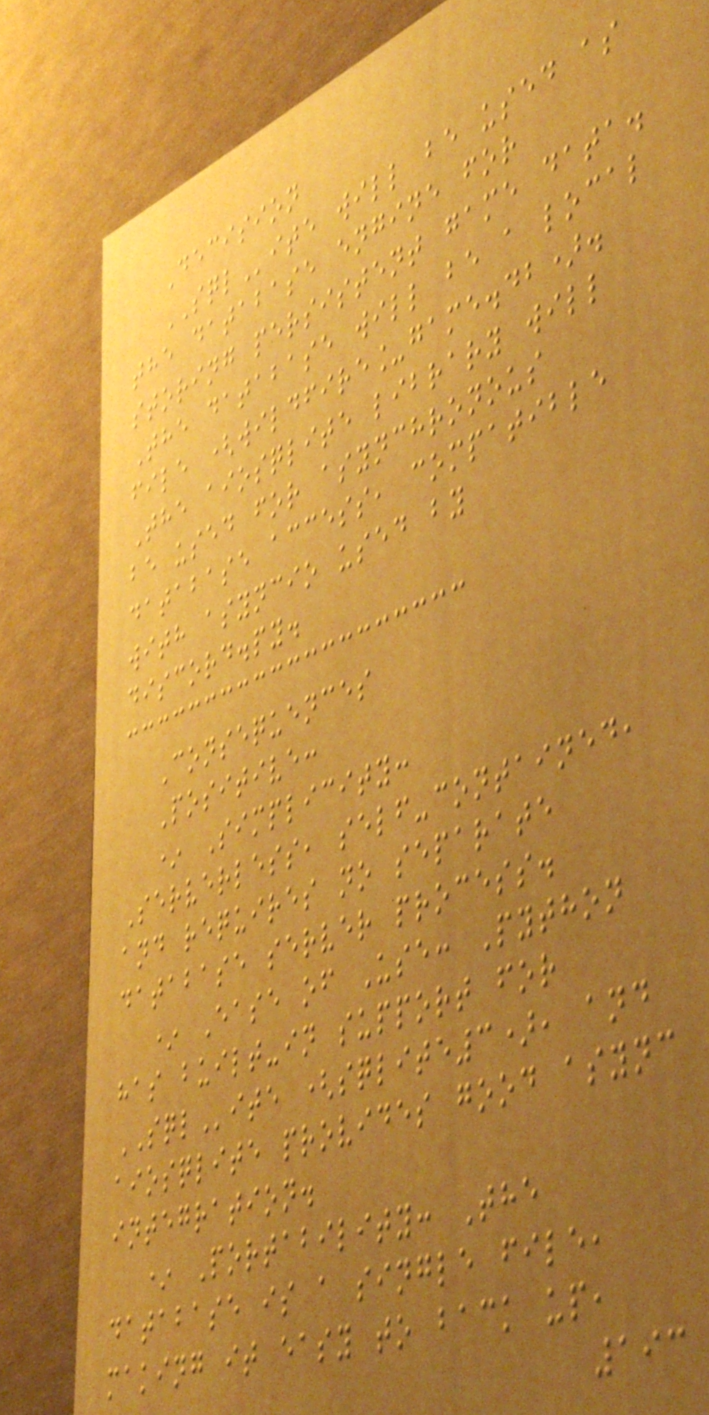Decision
SQLite will be used as
the database engine for
storing persistent game data.
The database will be a local
file (wildfire_game.db).
The aiosqlite library will
be used for asynchronous
database access, compatible
with asyncio used by
discord.py.
Consequences
Positive:
* Simplicity:
Serverless, self-contained,
and requires no separate
database server process.
* Ease of Use: Python
has built-in support for
SQLite (sqlite3), and
aiosqlite provides good async
integration.
* Portability: The
database is a single file,
making it easy to back up,
193
